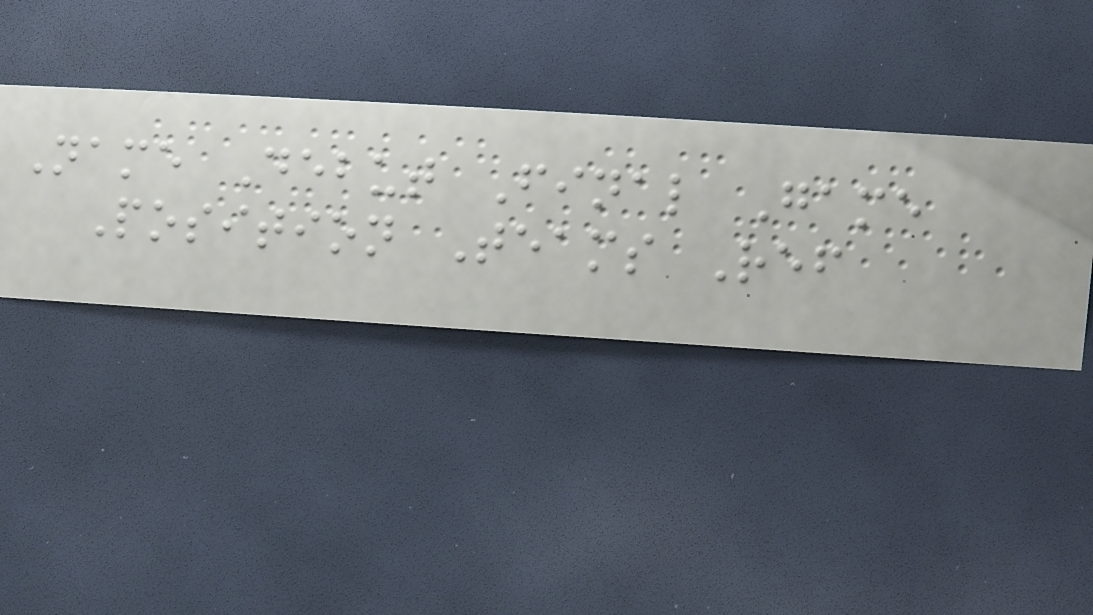Name Debut Final Game
Position Teams Ref
